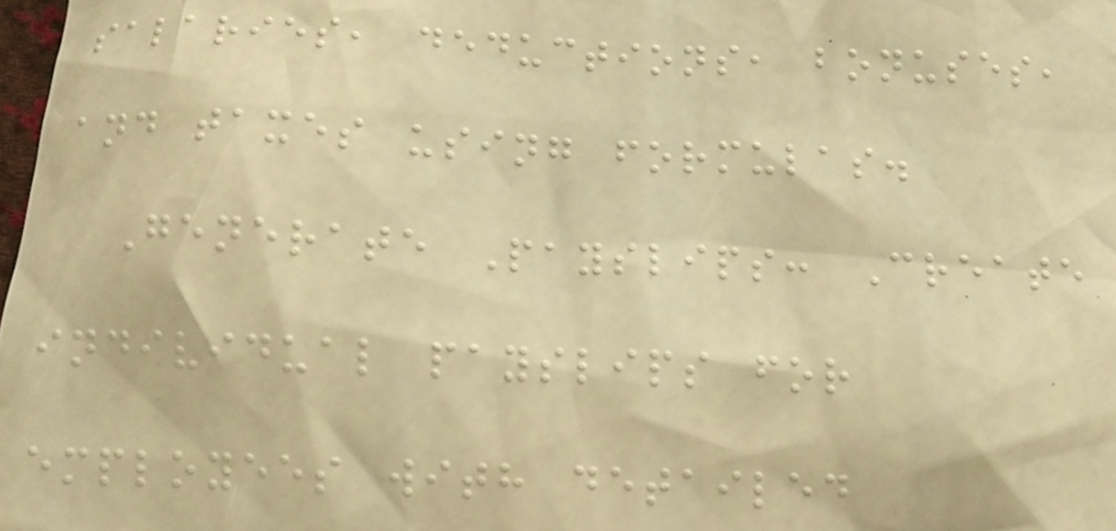salaries, deductions, bonuses,
and taxes using formulas.
Generate Payslips: Create
individual payslips for
employees with detailed
